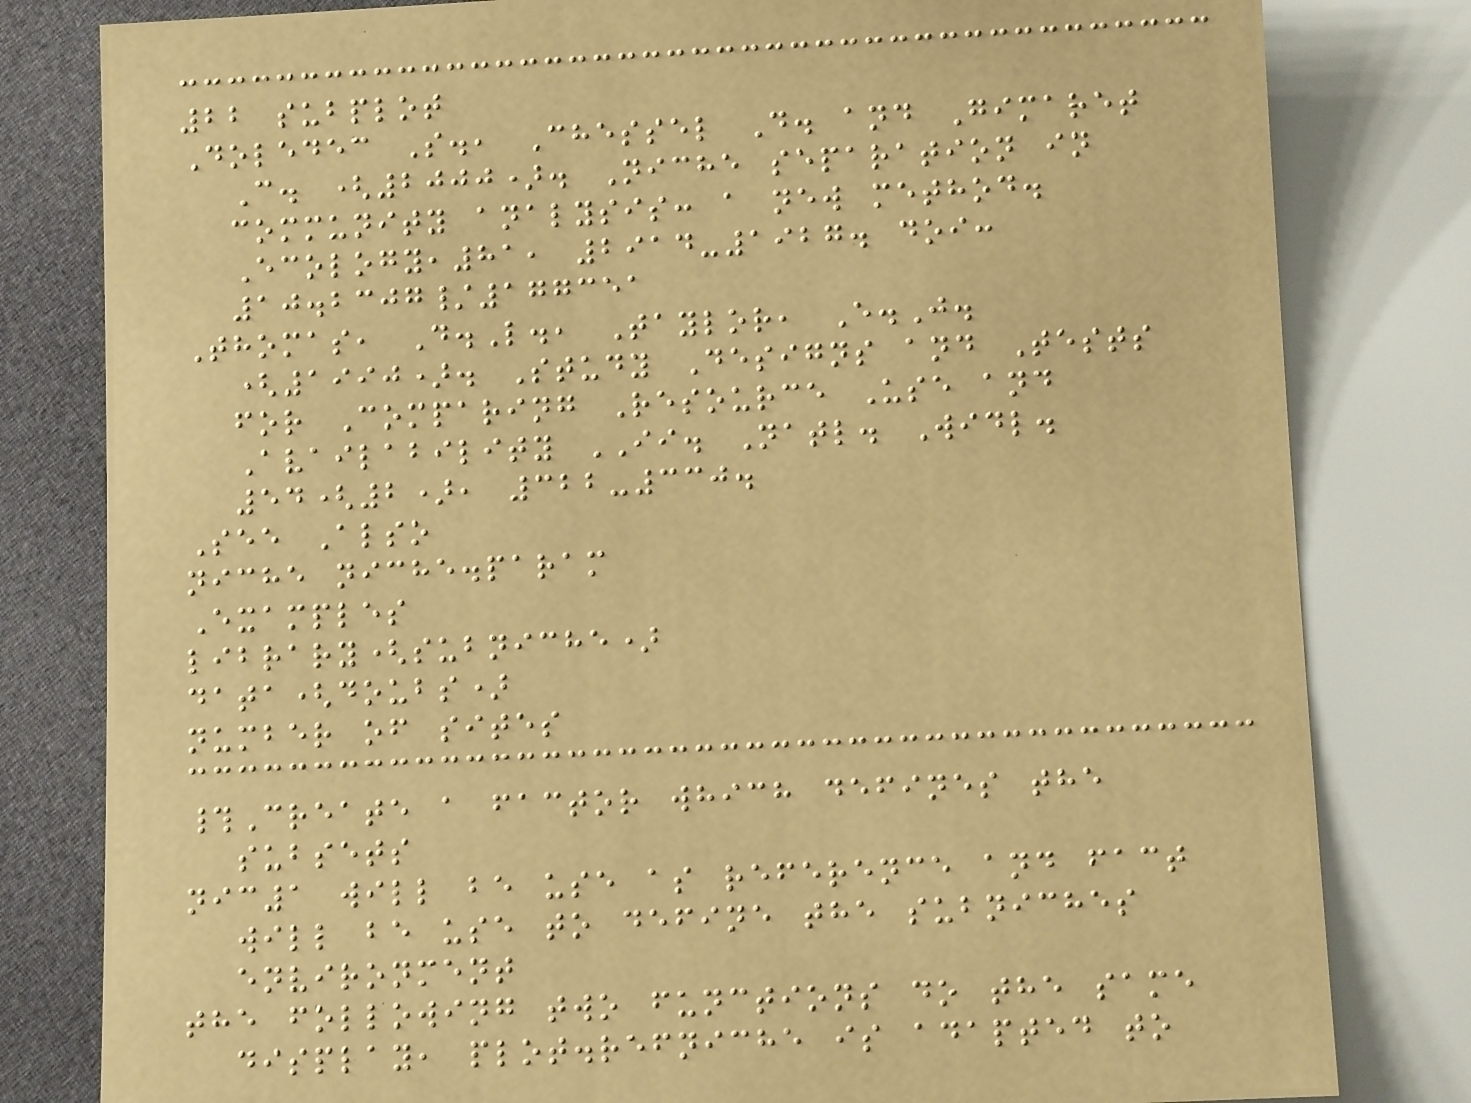22 subplot
Doledec S., Chessel D. and Gimaret
C. (2000). Niche separation in
community analysis: a new method.
Ecology,81, 2914-1927. doi:
10.2307/177351
Thomas, D.L., Taylor, E.J.
(1990). Study Designs and Tests
for Comparing Resource Use and
Availability II. Natl. Widl.
54(2), 322-330.
See Also
niche niche.param
Examples
library(subniche)
data(doubs)
number of sites
#Create a factor which defines the
subsets
nic1 will be use as reference and fact
will be use to define the subniches
environment
the following two functions do the same
display, plot.refniche is adapted to
